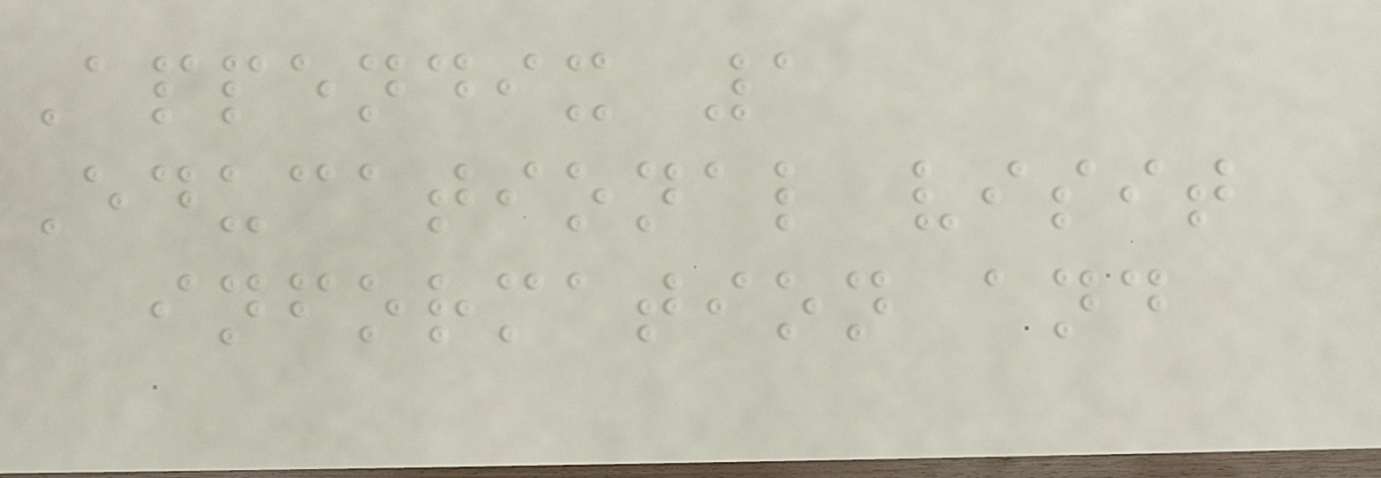Appendix 1
Educational visit
information and
